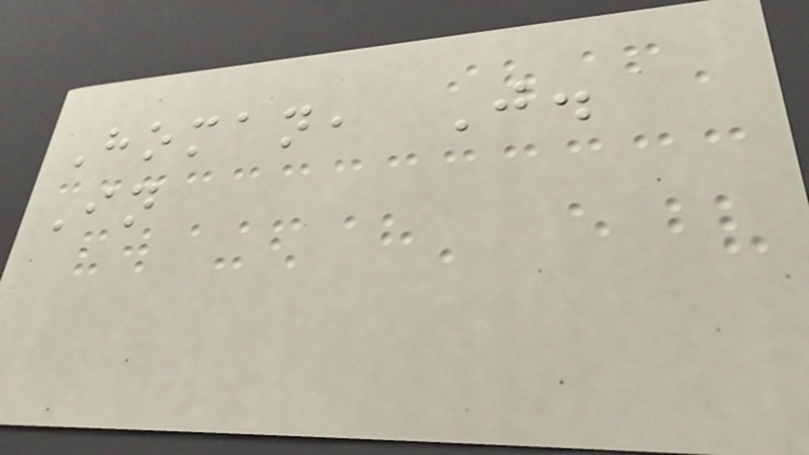Homan, J.
In
